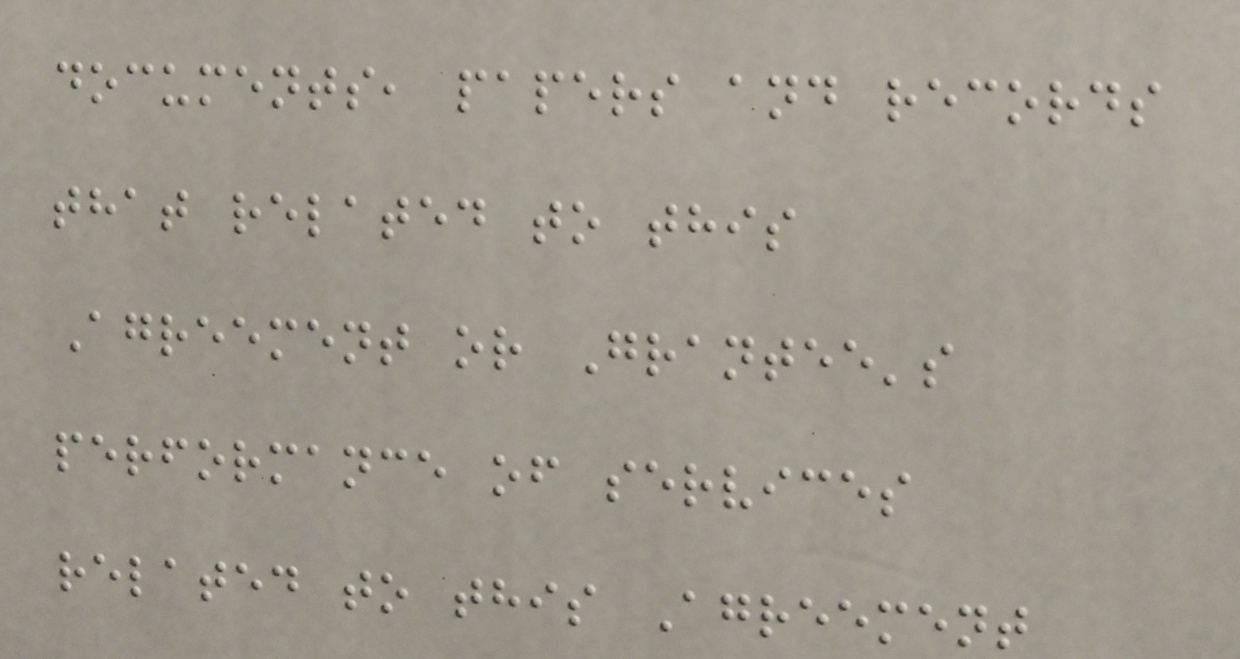documents, papers and records
that related to this
Agreement or Grantee's
performance of services
related to this Agreement
